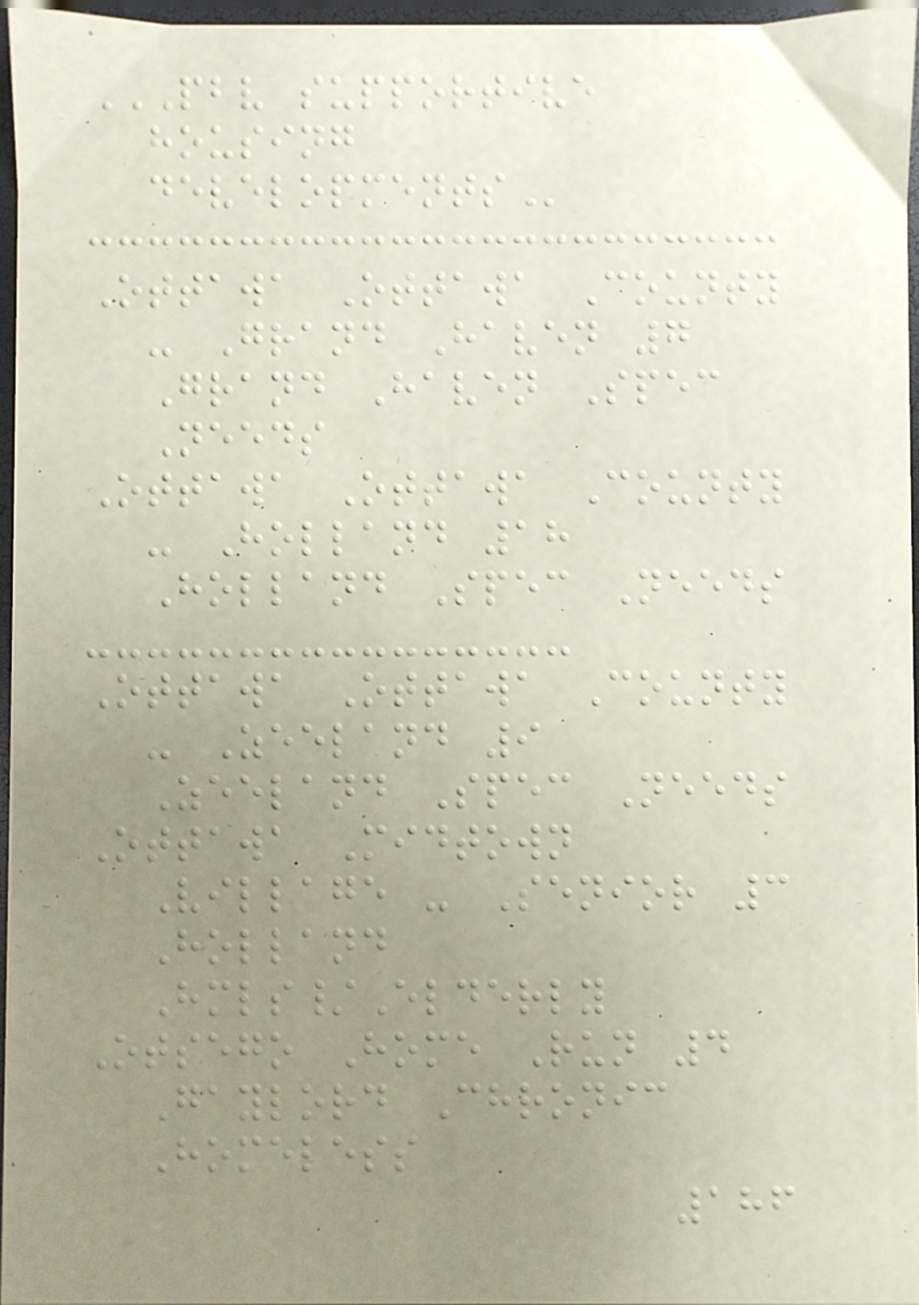PBV SUPPORTIVE
HOUSING
DEVELOPMENTS
Ottawa Ottawa County
- Grand Haven 7
Grand Haven Spec
Needs
Ottawa Ottawa County
- Holland 18
Holland Spec Needs
Ottawa Ottawa County
- Zeeland 9
Zeeland Spec Needs
Ottawa Midtown
Village - Senior 3
Holland
Hmls/Elderly
Otsego Home Run 4
Gaylord Chronic
Homeless
186
